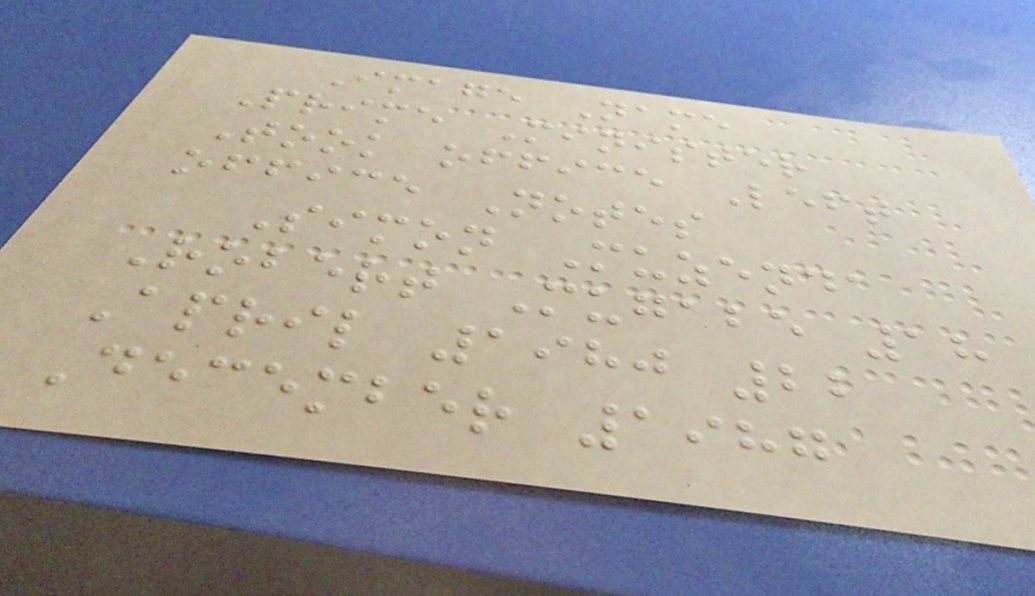Image Name
Prime Minister
Took office Left
office Notes
Simon Muzenda
Robert Mugabe 18
April 1980 22
December 1987
